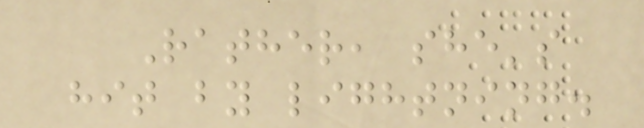Rather, she's
hit by lightning.
